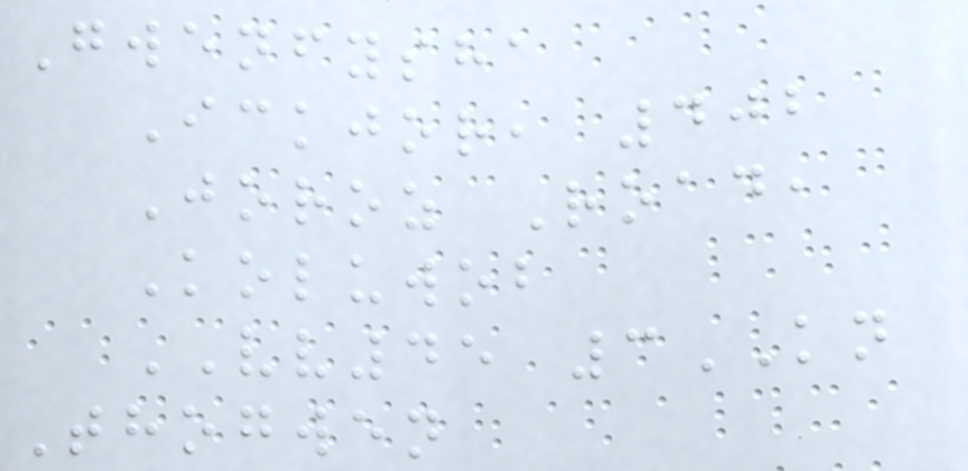Gwenfysha
Ickjor, 402
Joroz Road,
Koluwob
VV45 3KN
Thogwen
